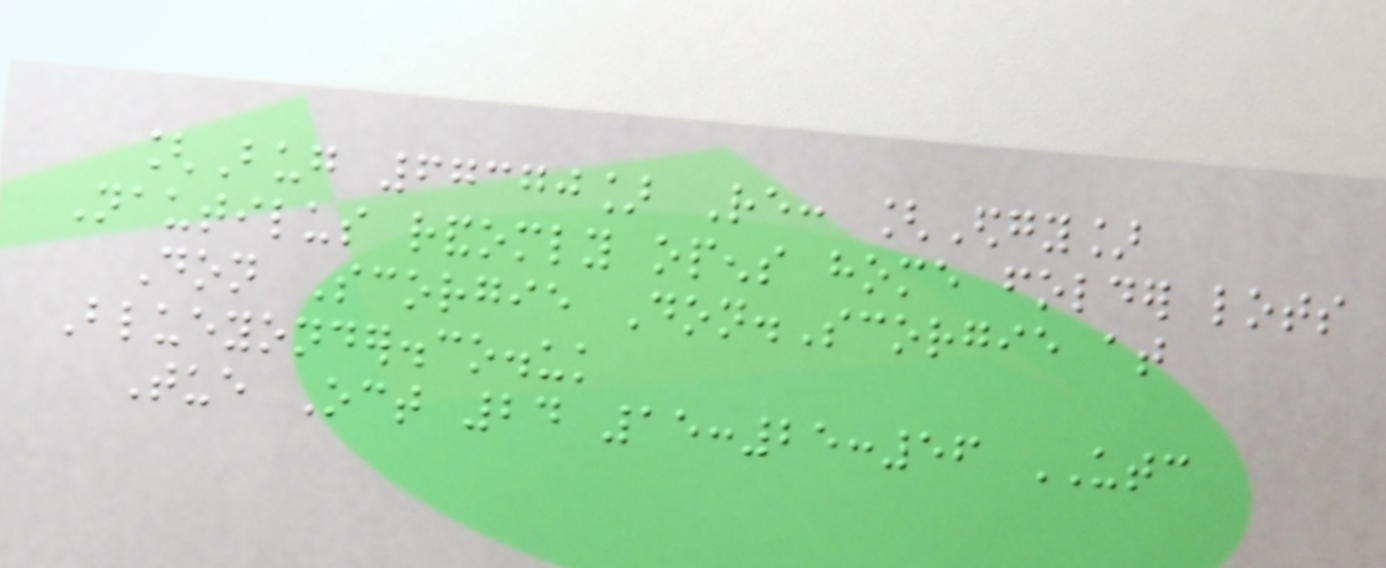[Bug 67370] Re: [Edgy]
Nautilus randomly opens home folder lots
Don Scorgie Don.Scorgie at
Blueyonder.co.uk
Tue Oct 24 15:25:56 UTC
